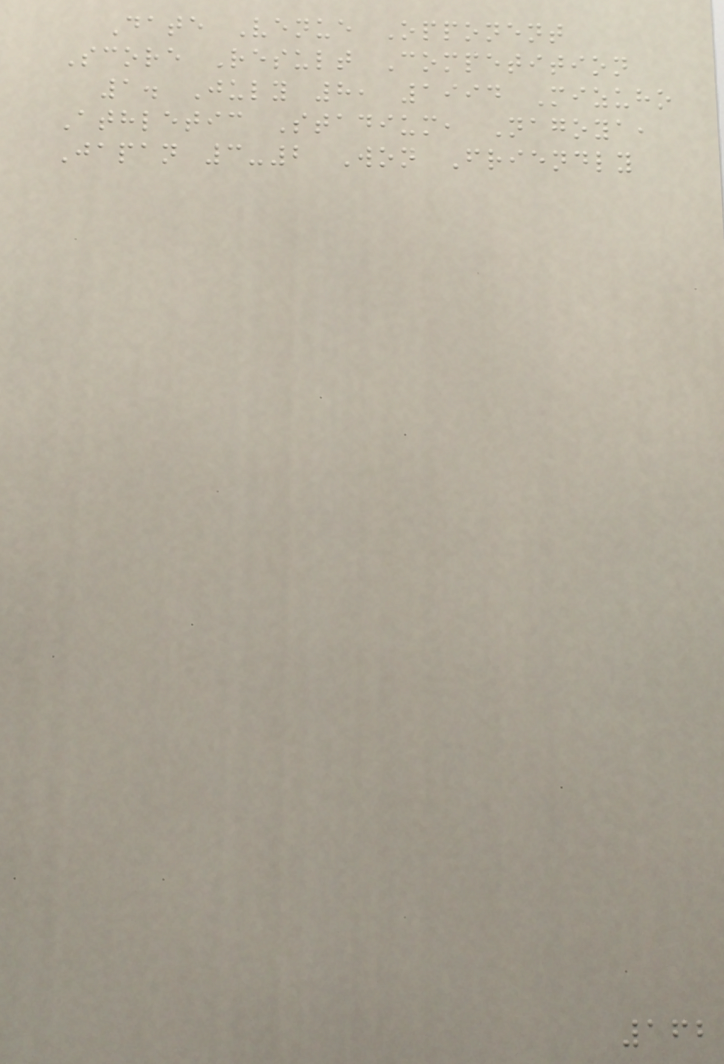Date Venue Opponent
Score Result Competition
1. July 8, 1994 Mizuho
Athletic Stadium, Nagoya,
Japan 3-2 Won Friendly
162
